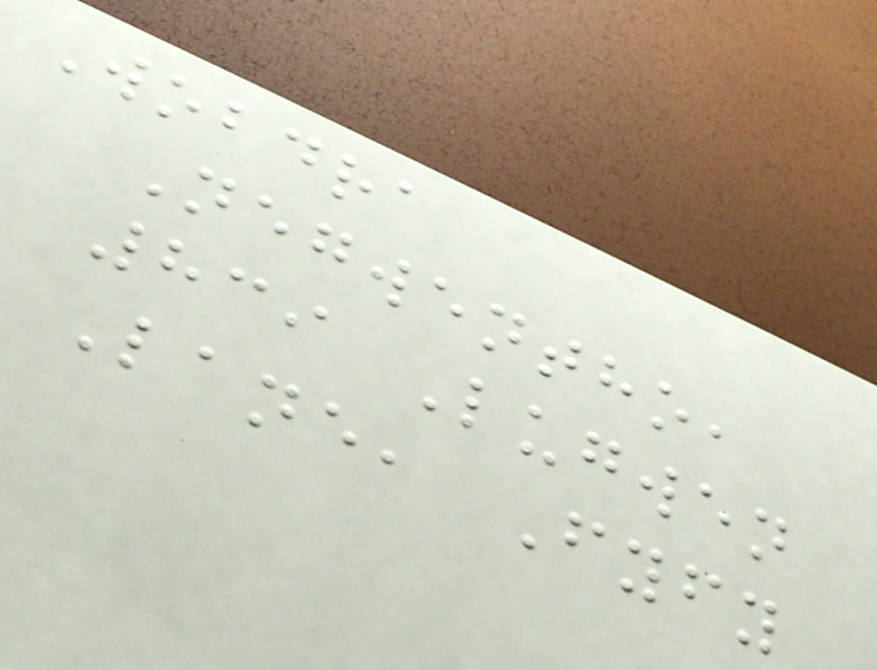Wobdra
Negwentho,
839 Lugwen
Lane, Fyfy
